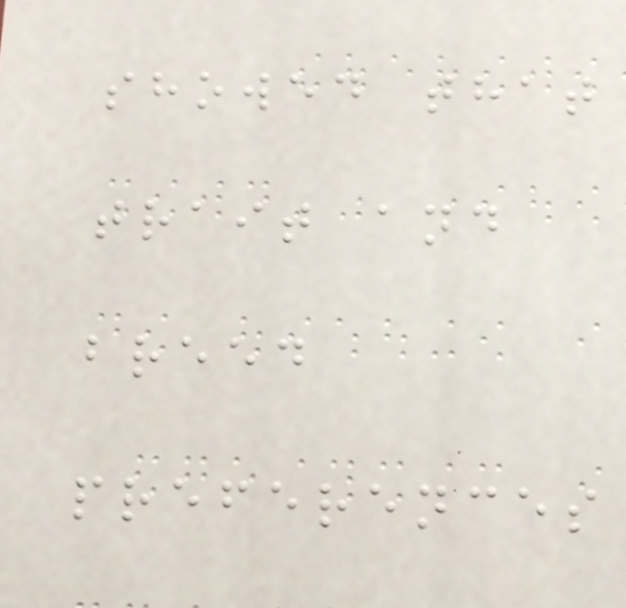showed that
trait and
breed
preferences
